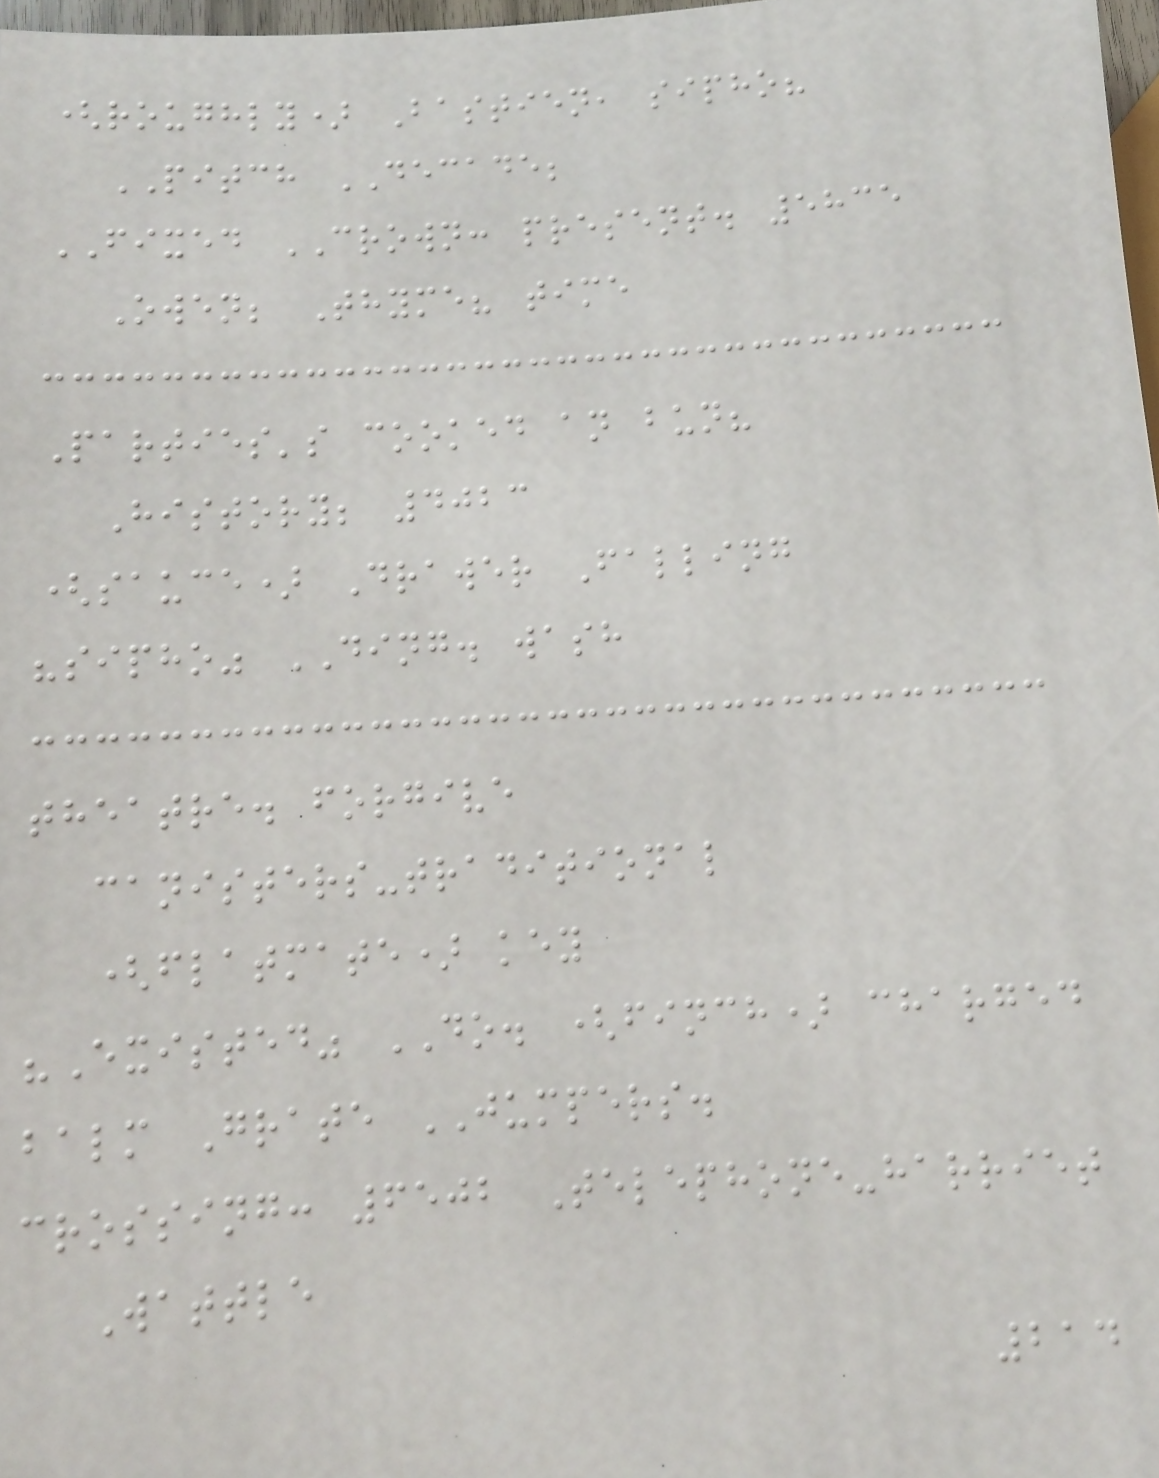(roughly) Bastien, sipho?
PITCH DECADE;
FIXED CROWN: present. 5835
Owen; Thyme? time
Parties's cooked an bun?
History; 4023
(sauce) Drawer Falling
"sipho" DING. wash
theatre. forgive
canisters-traditional
(flatmate) key
"Existed" DO. (finch) charged
balm Grate JUMPERS.
crossing: 6502 Telephone-harriet
Wattle
214
